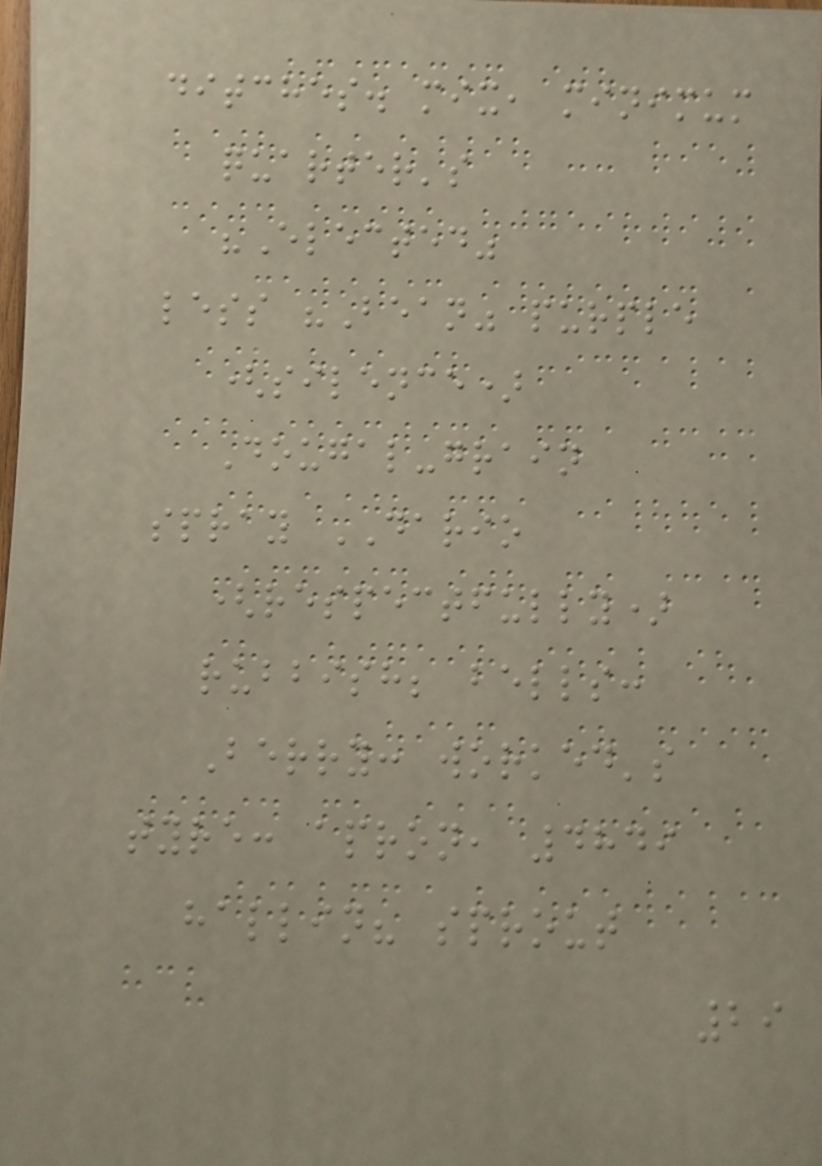ditches. mix, minimum
quarter's
"Elected"
less "Bean" purple
(silence)
Dougal-grain
spray DARIO
(respectfully)
rubbish; bells:
Berry: worked's
tyre: apron, 4849
hallin? sprout
29
